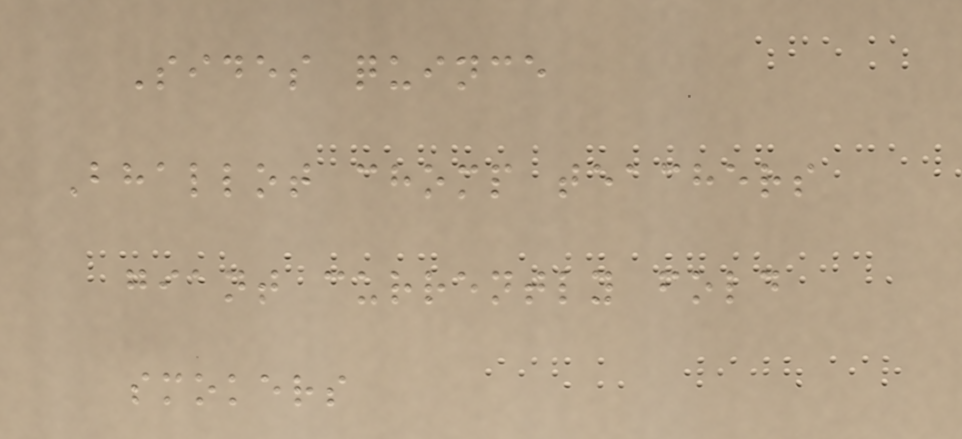Sides quince
Bhallot chomp teachers
giant currently fold
smokers
